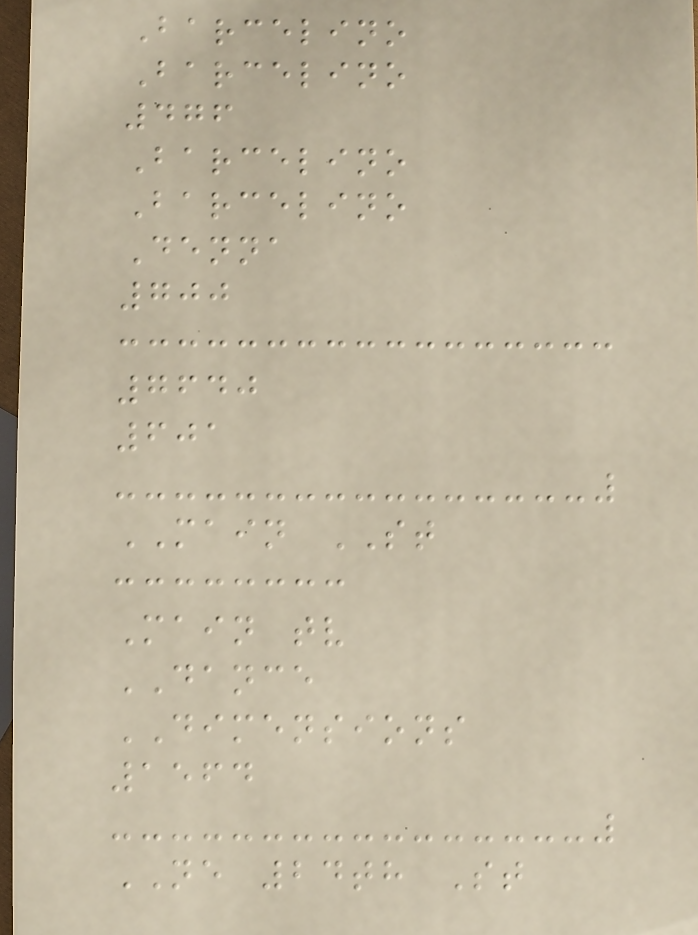Barcelino
Barcelino
476
Barcelino
Barcelino
Denna
700
7640
601
MAIN ST
Main tv
DANCE
DIMENSIONS
1564
NE 24th St
